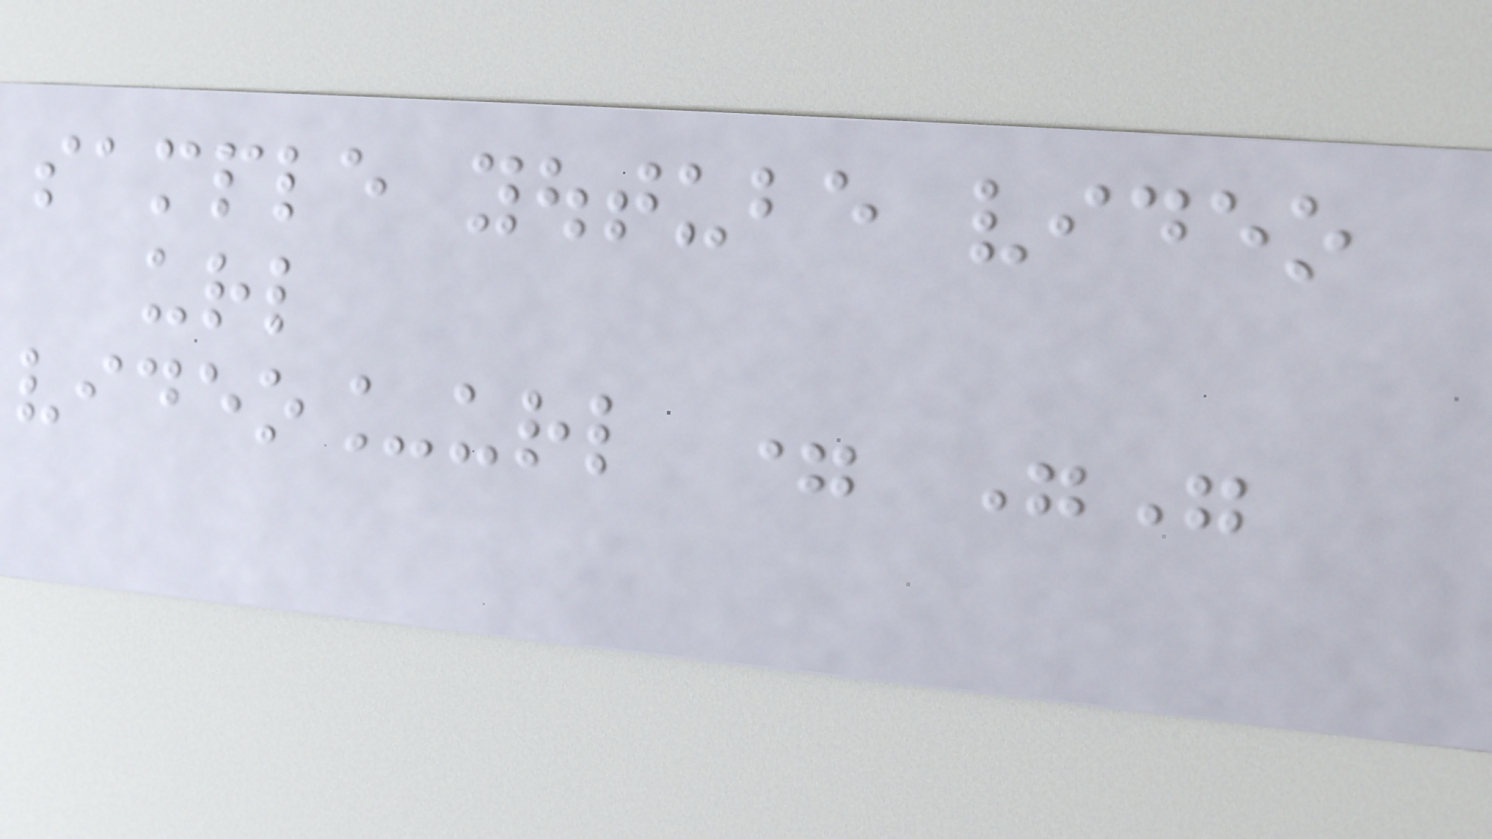sample youtube video
url
video_url = ""
